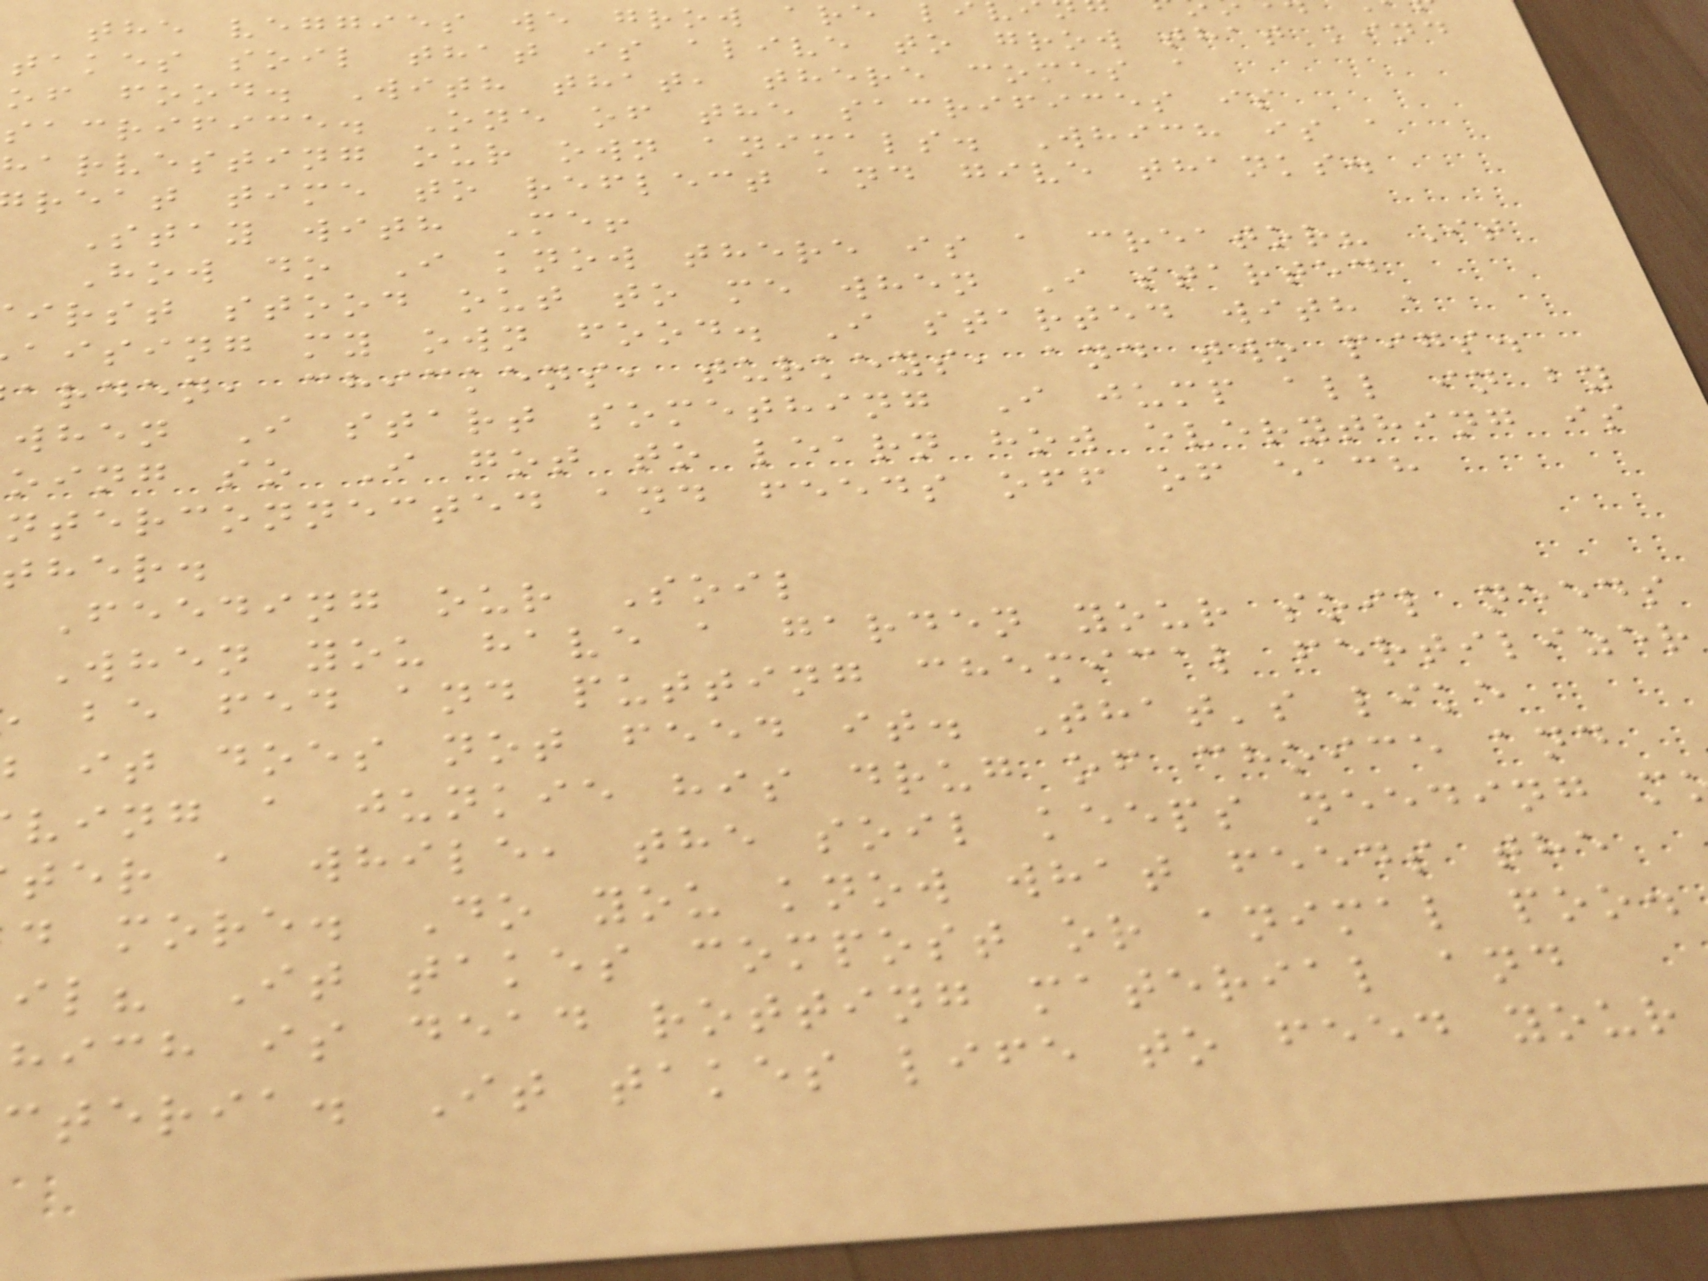the veggies we grow are
takes soil that is alive to grow that kind
of food. With that, there comes a
sacrifice. One of the sacrifices is
arvesting our own animals. Which is a
reat time to reflect and give thanks.
Stay with Me!
How do I know there is a creator? It
irst stood out to me when I started
aising my own food. I started with a
arden, chickens, turkeys, and two pigs.
when I start something I jump all in by
oing so I got to learn how everything is
nterconnected and feeds off of each
ther.
Feeding our Soil
When you have a garden your soil needs
be fed and putting chemical fertilizer
it does not feed it. That's like
ving a junkie his drug of choice and
ter a while, the soil keeps needing m
d more. Do you know what feeds the
il? It takes compost or animal poo.
hich is dead rotting material and
cteria. It takes life to feed your
